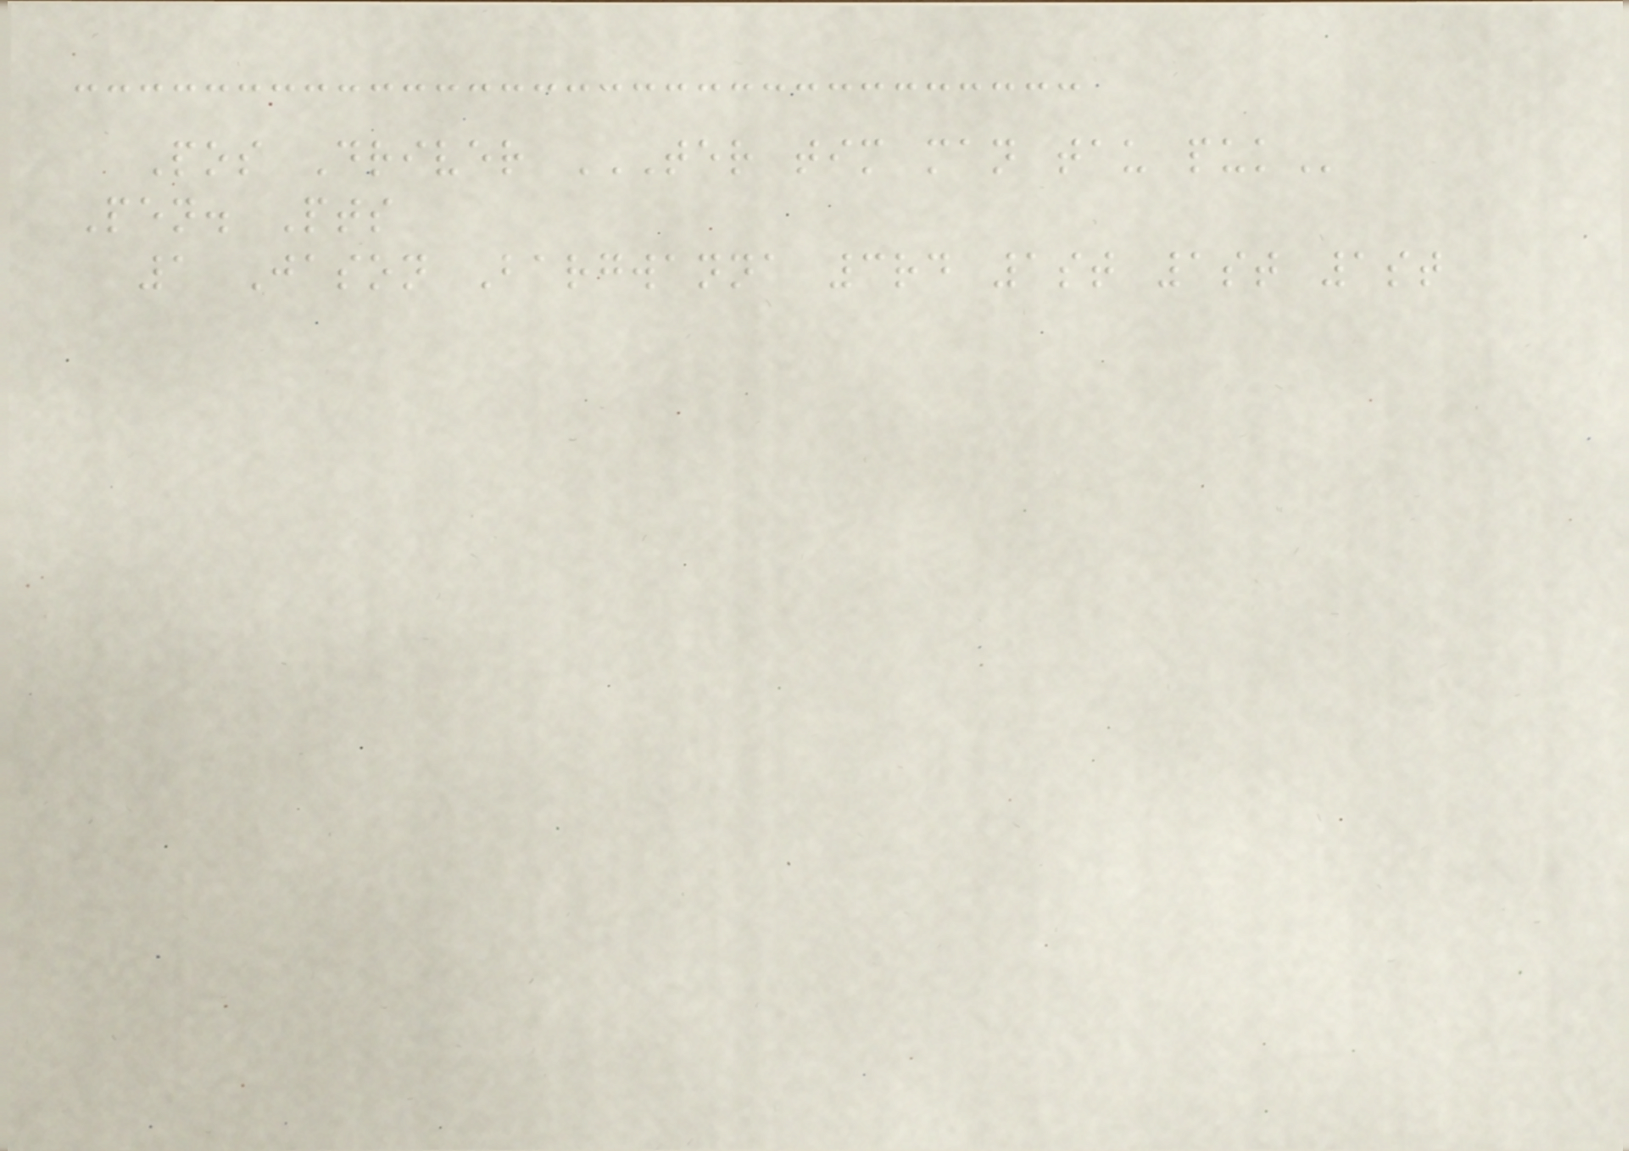Pos Driver TER TIM MAN TAU PUK
Pen. Pts
1 Jason Bargwanna 3rd 1st 1st 1st
